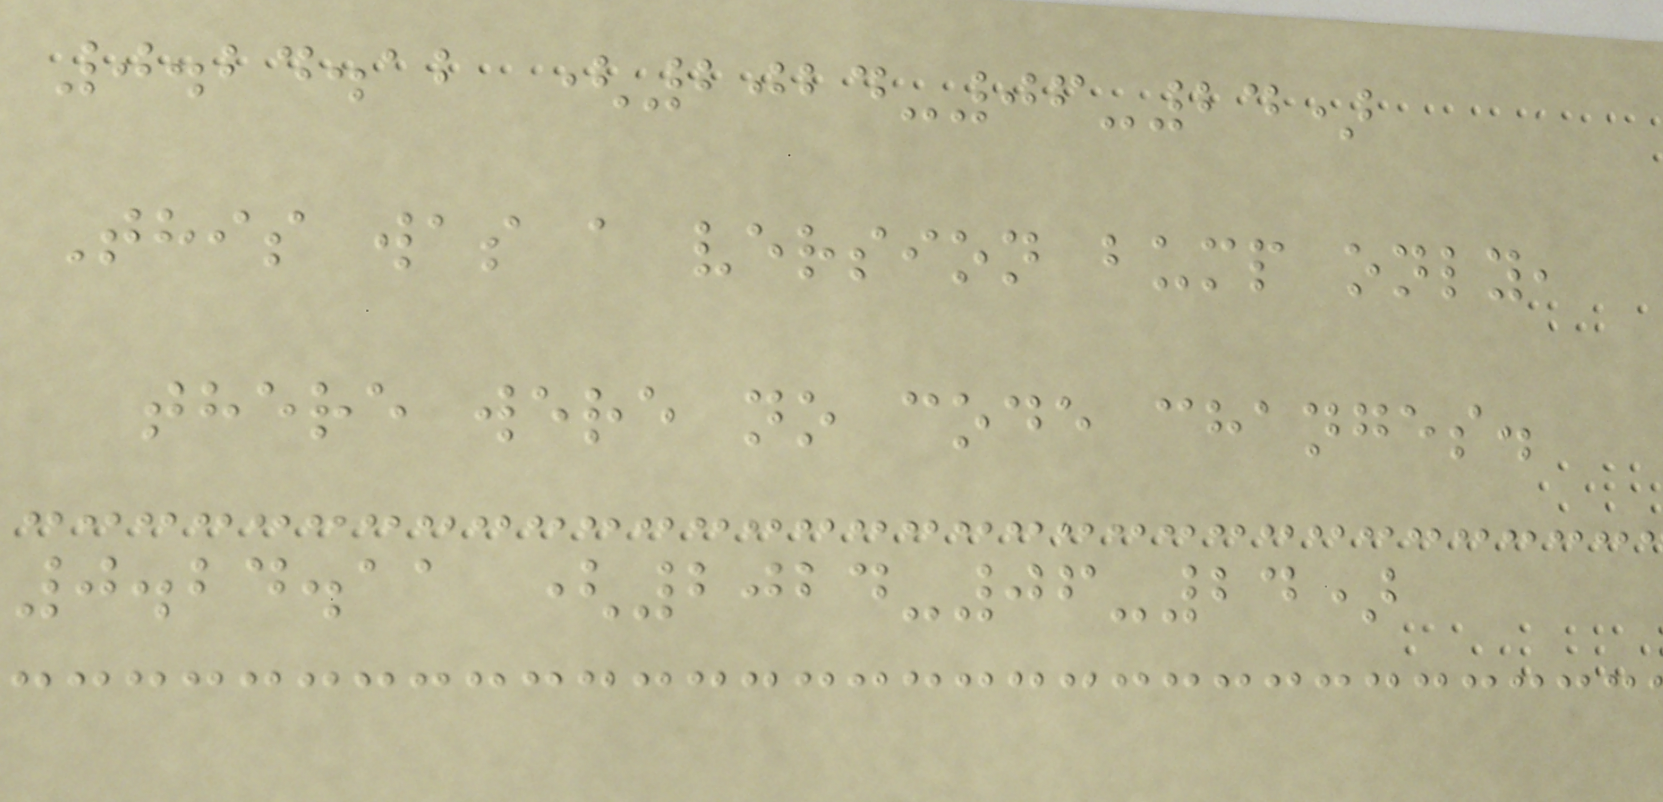0.24.12 (2024-06-24)
This was a version bump only,
there were no code changes.
0.24.11 (2024-06-24)
